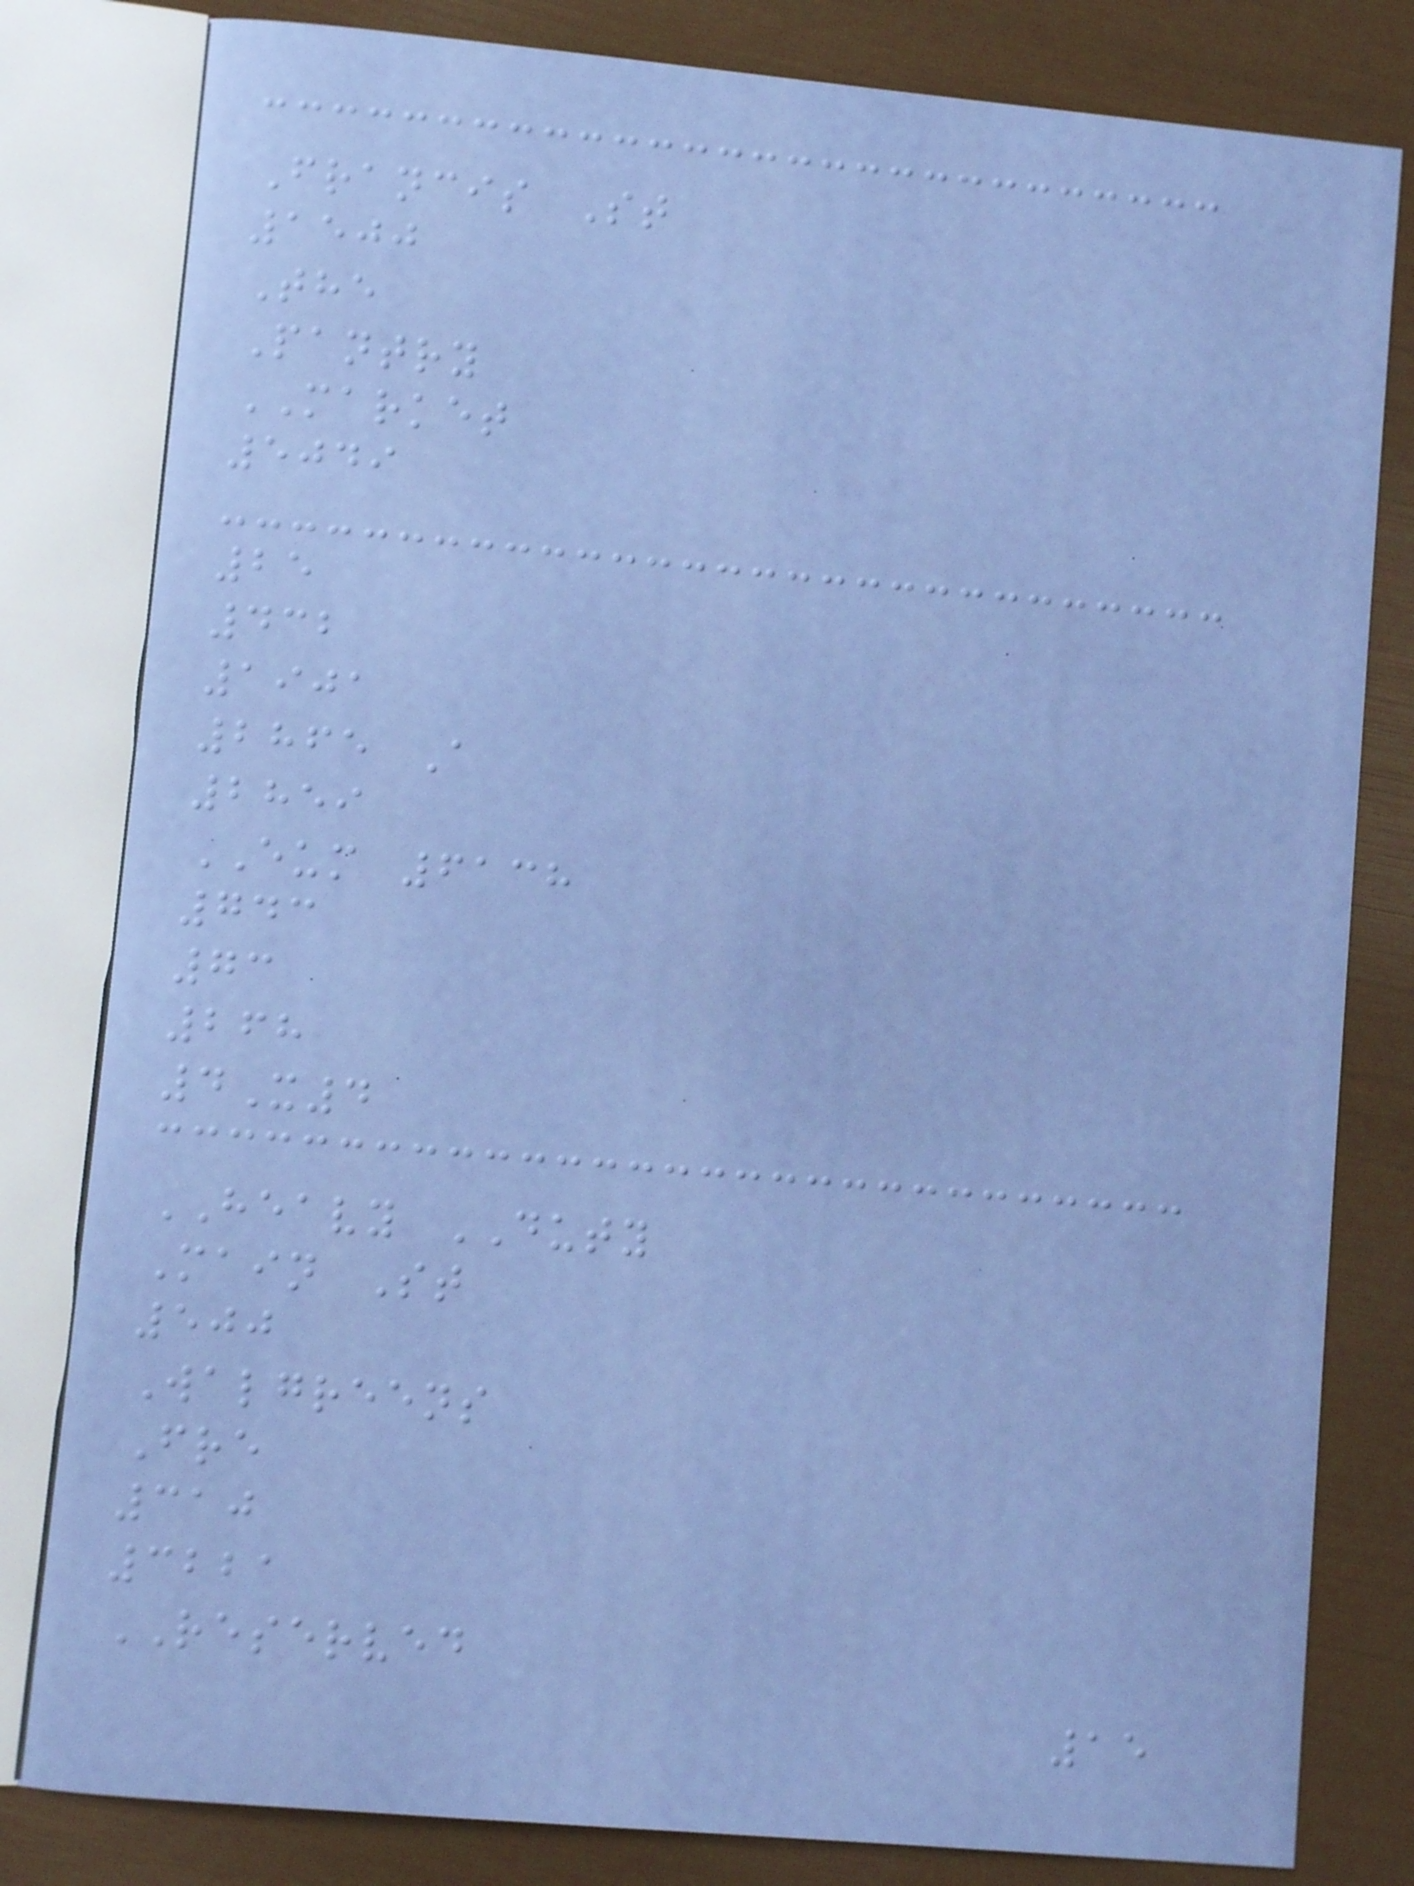Francis St
1500
The
Pantry
MARKET
5049
25
432
1901
2865 A
2859
EUM 6138
743
73
268
4X4
HEAVY DUTY
Main St
500
Walgreens
Fre
310
3221
RESERVED
15
